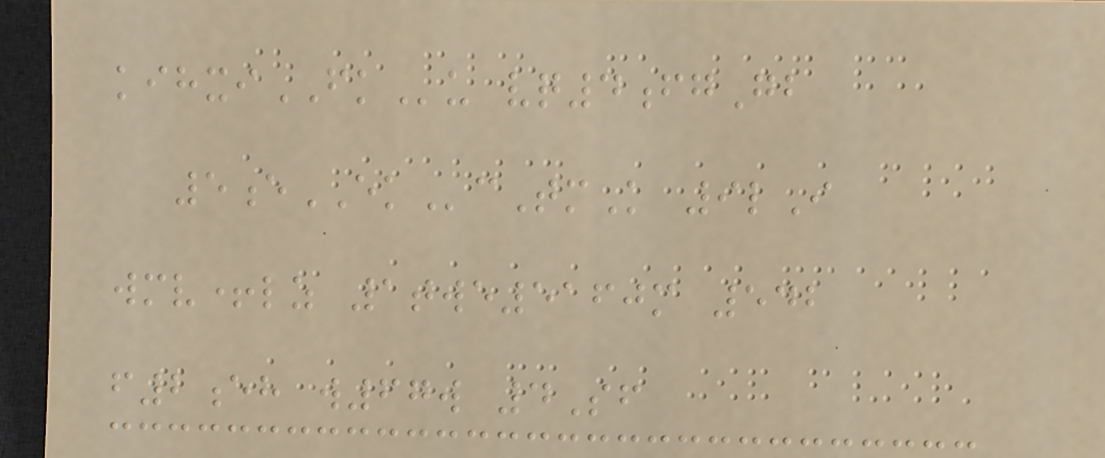kihxiFKu vq4fgGb
5eEKcTmK 9lI
wmv+lz 1twe5160m 542
f2eh w67w 4Sf
